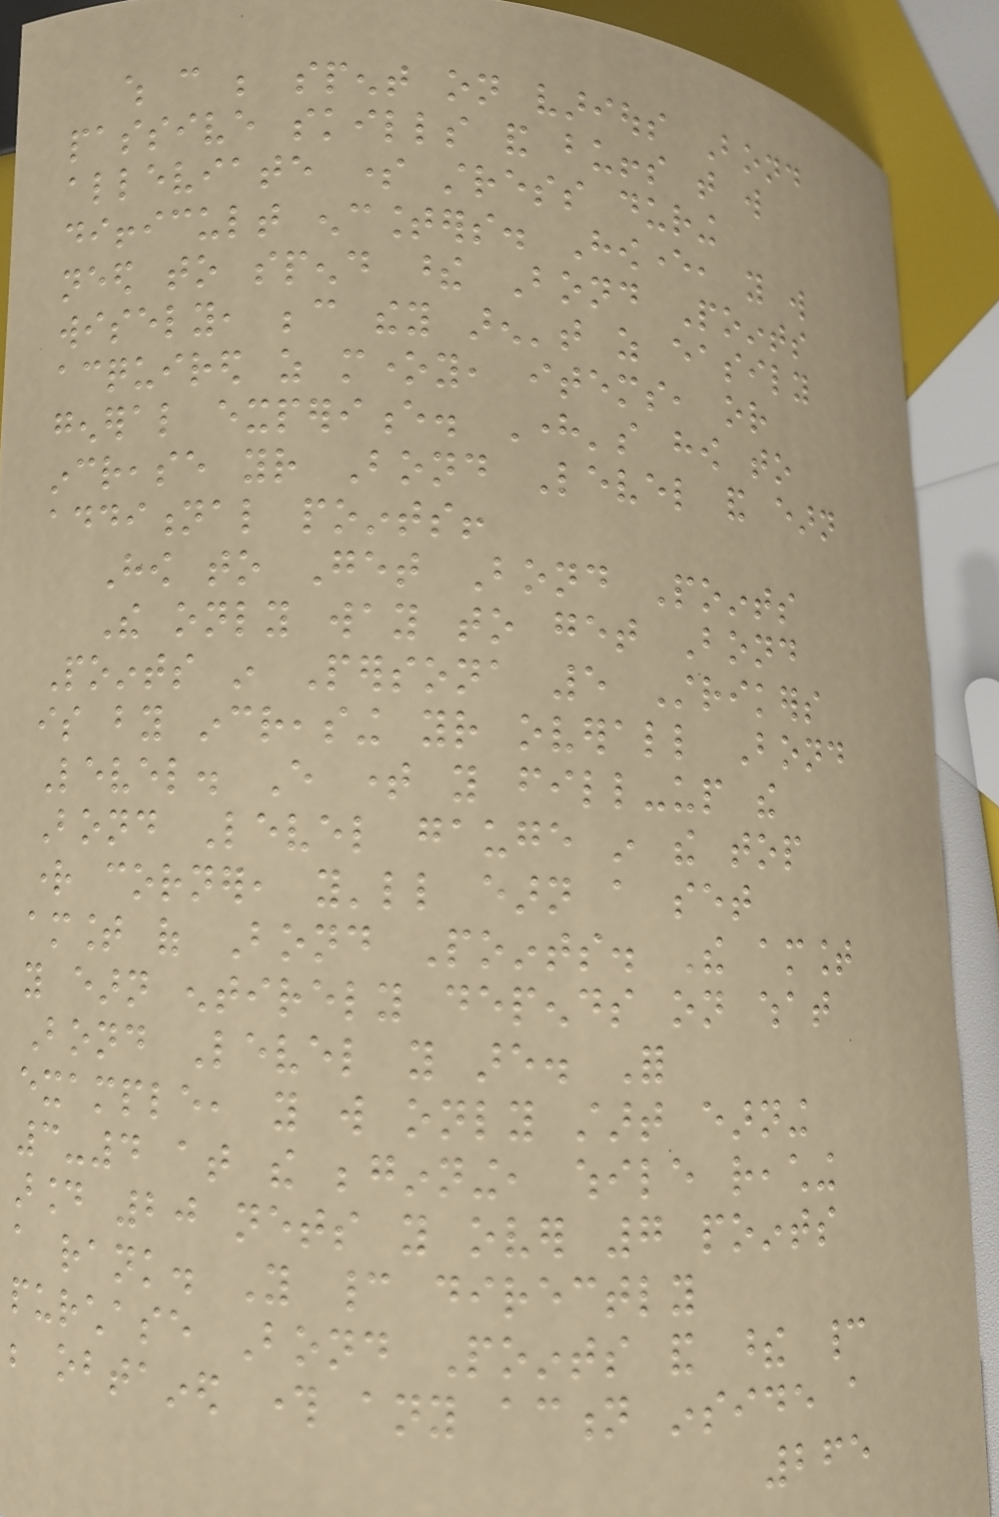which can be spent on various Bond
passive skills and buffs that will
alleviate some stress during
difficult encounters. However, you will
need to spend these Bond Points
wisely, because they aren't as easily
acquired as money, items, or
general experience. Here's how to
increase your Bond Level and earn
additional points!
How to Get Bond Points
The only way to get Bond
Points in Persona 5 Strikers
is by increasing your overall Bond
Level. Every time you fill-up the
Bond Level gauge in the top
right corner, you'll earn a set
amount of Bond Points. The amount
you earn entirely depends on what
Bond Level you are. For
example, you will only start earning
3-4 at the beginning, while reaching
around 20 nets you over 7 points
a rank. You cannot directly
purchase Bond Points and these cannot
be obtained through any action inside a
265
